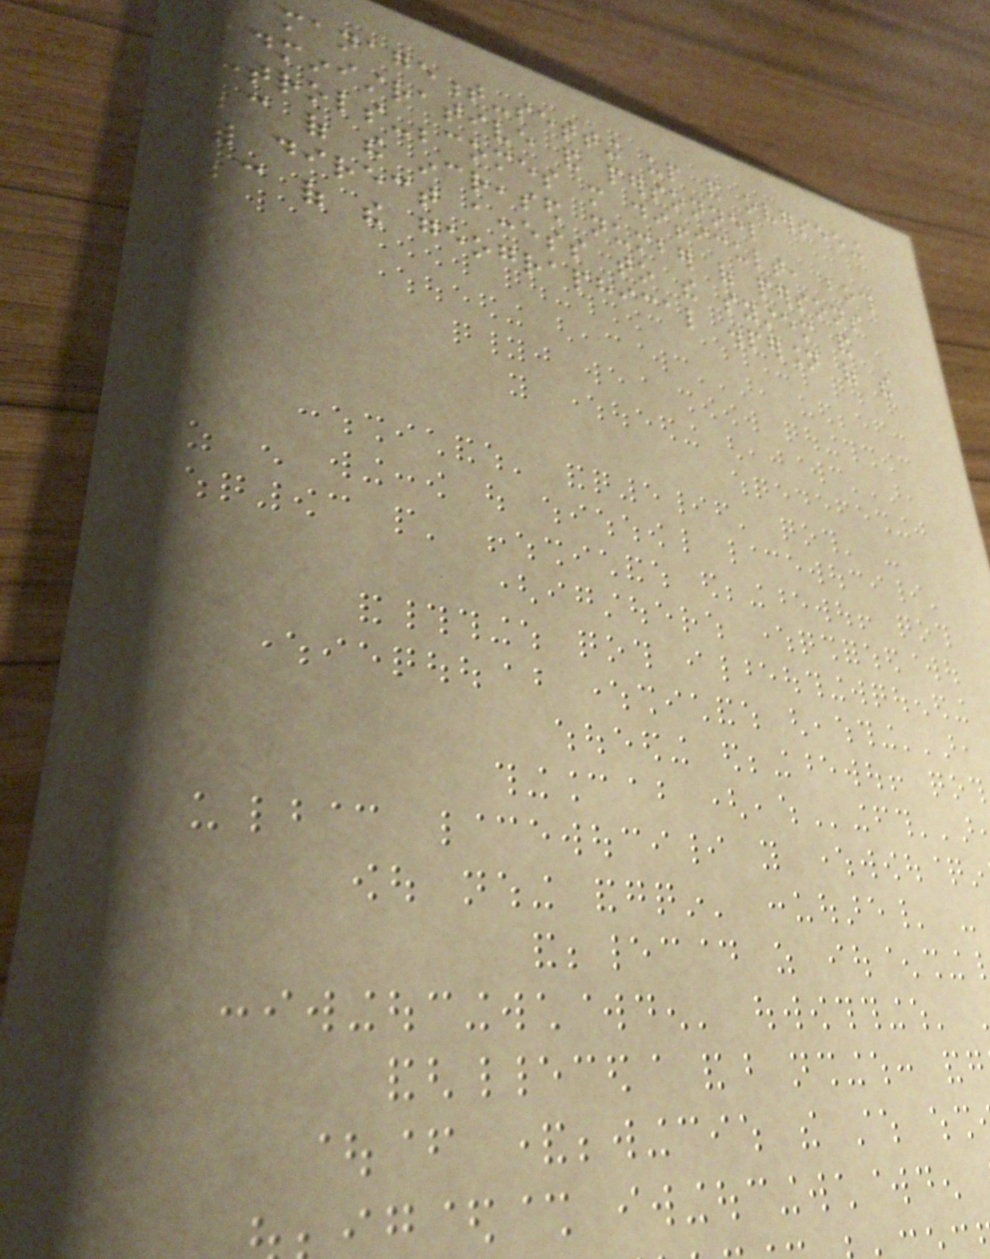management-setting up and overseeing
administrative and personnel
controls-becomes more difficult, both
because of the increased number of persons
with direct access to the system and
because of the geographical dispersion of the
